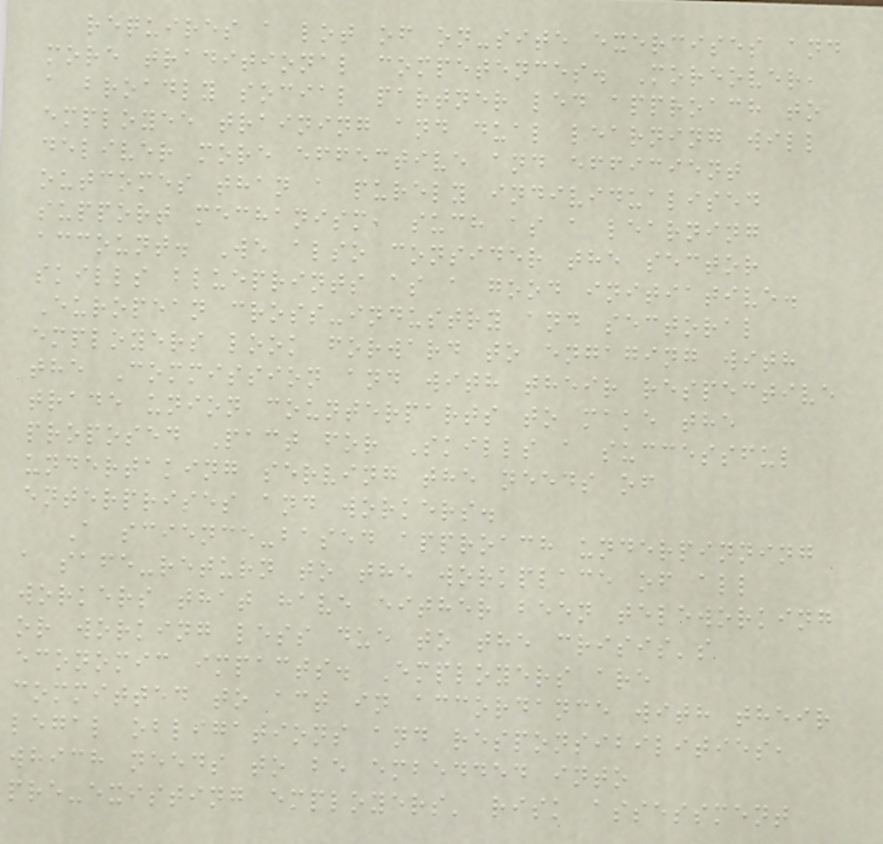requires a lot of on-site exercises and
more traditional competences. Moreover,
a broadly social partner led approach to
employee training and dual learning will
deliver more effective and efficient
outcomes than a purely individualised
support mechanism, such as a learning
account. We also consider the sector
skills blueprints as a good initiative.
European cross-industry and sectoral
employers look forward to engaging with
the Commission and with their respective
trade union counterparts to make the
proposed Pact for Skills a successful
undertaking serving the needs of
enterprises and workers.
A science-based approach underpinning
a safe-return to the workplace of all
workers that have either been teleworking
or working less due to the crisis's
economic impacts. Employers are
committed to act in accordance with their
legal obligations and responsibilities,
which needs to be embedded into
pre-existing employers' risk assessment
